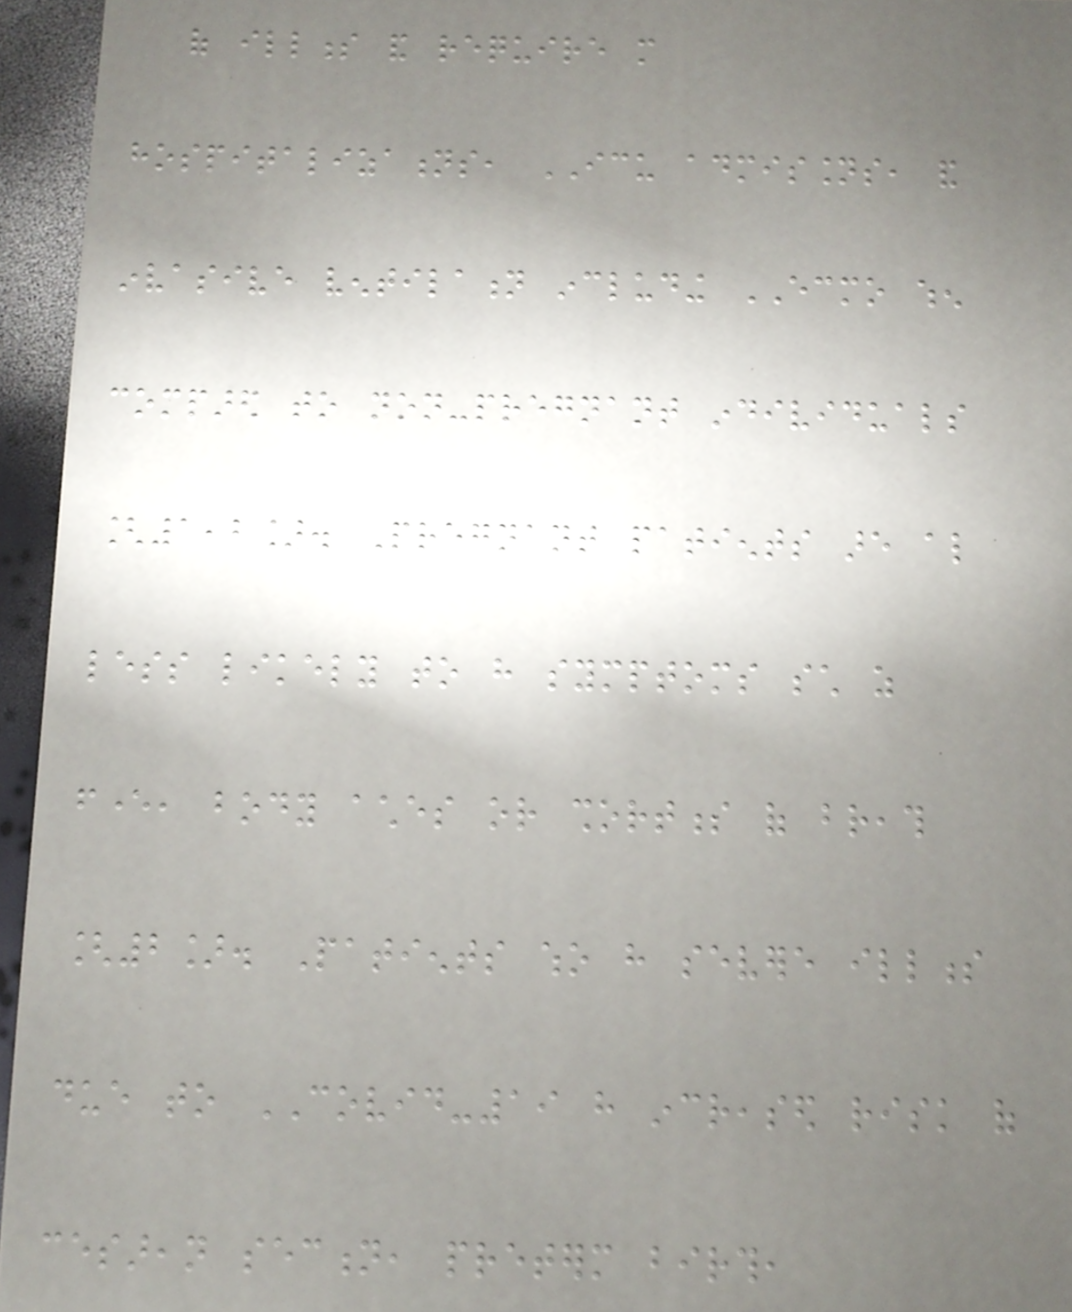of illness and require more
hospitalizations, ICU admissions, and
invasive ventilation including ECMO when
compared to non-pregnant individuals
[1,2]. Pregnant patients are also
less likely to have symptoms such as
fever, body aches or shortness of breath
[2]. Patients who have severe illness
due to COVID-19 have increased risk of
cesarean section, preterm birth,
